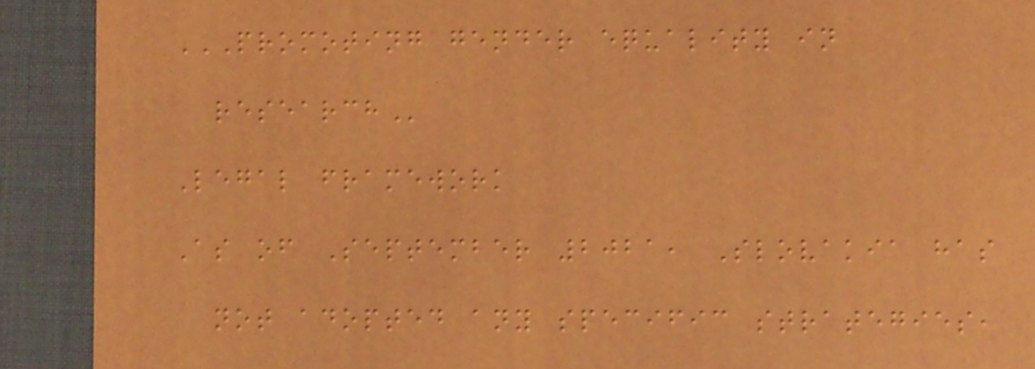PROMOTING GENDER EQUALITY IN
RESEARCH
Legal framework
As of September 2021, Slovakia has
not adopted any specific strategies,
